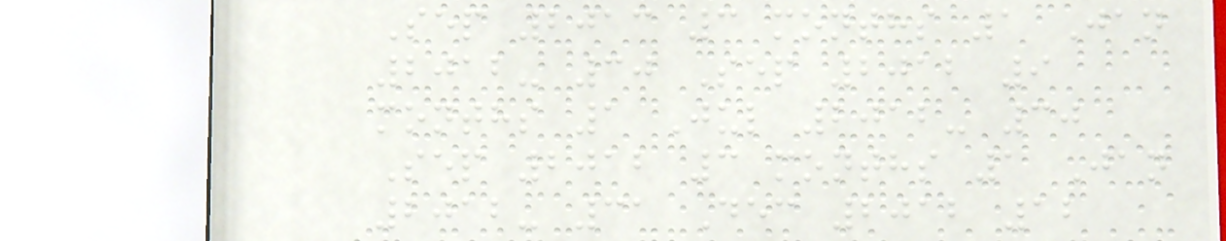Sep 2013 3 months 1 Jan
2012- 30 Sep 2012 9
months 1 Jul 2012- 30
Sep 2012 3 months 1 Jan
2012- 31 Dec 2012 12
